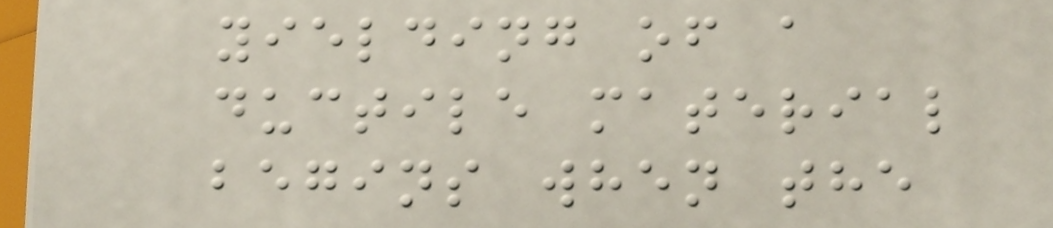yielding of a
ductile material
begins when the
